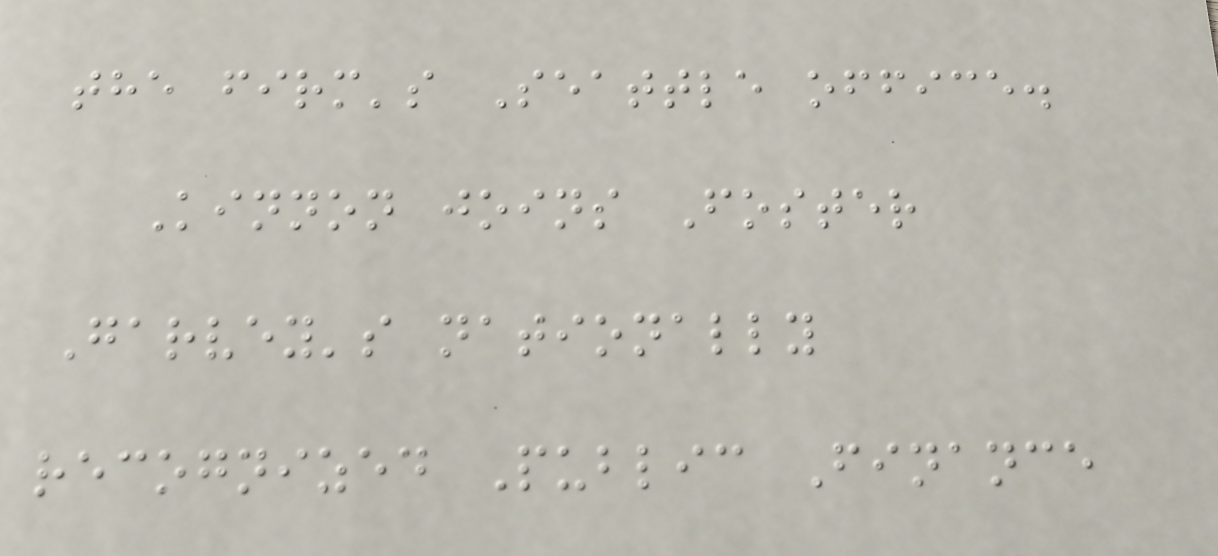the firm's Seattle office.
Kinnon joins Foster
Garvey's nationally
recognized Public Finance
